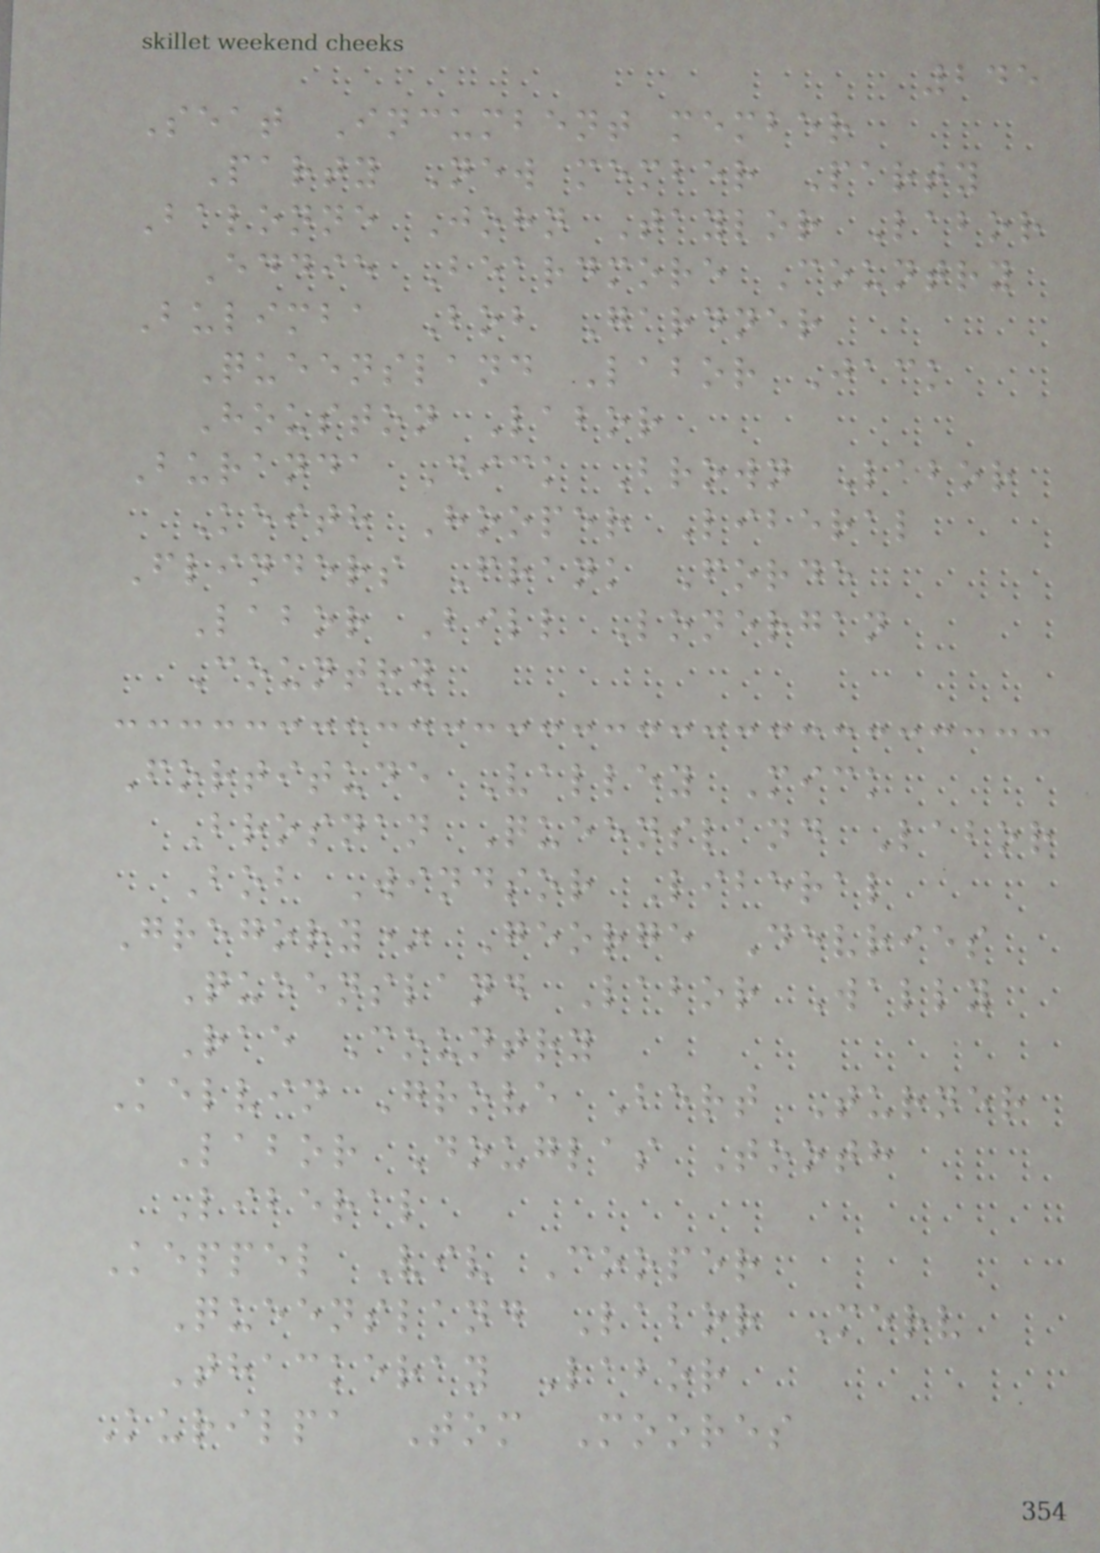245
Seat Incumbent member
Party New member Party
Balonne John Taylor Labor
Eddie Beardmore Country
Bulimba Bob Gardner
Queensland Labor Jack
Houston Labor
Buranda Dick Brown Labor
Keith Hooper Liberal
Flinders Frank Forde
Labor Bill Lonergan
Country
Fortitude Valley Mick
Brosnan Queensland Labor
Bob Windsor Liberal
Gregory* George Devries
Queensland Labor Wally
Rae Country
Kelvin Grove Bert Turner
Labor Douglas Tooth
Liberal
Keppel Viv Cooper
Queensland Labor Merv
Thackeray Labor
Kurilpa Tom Moores
